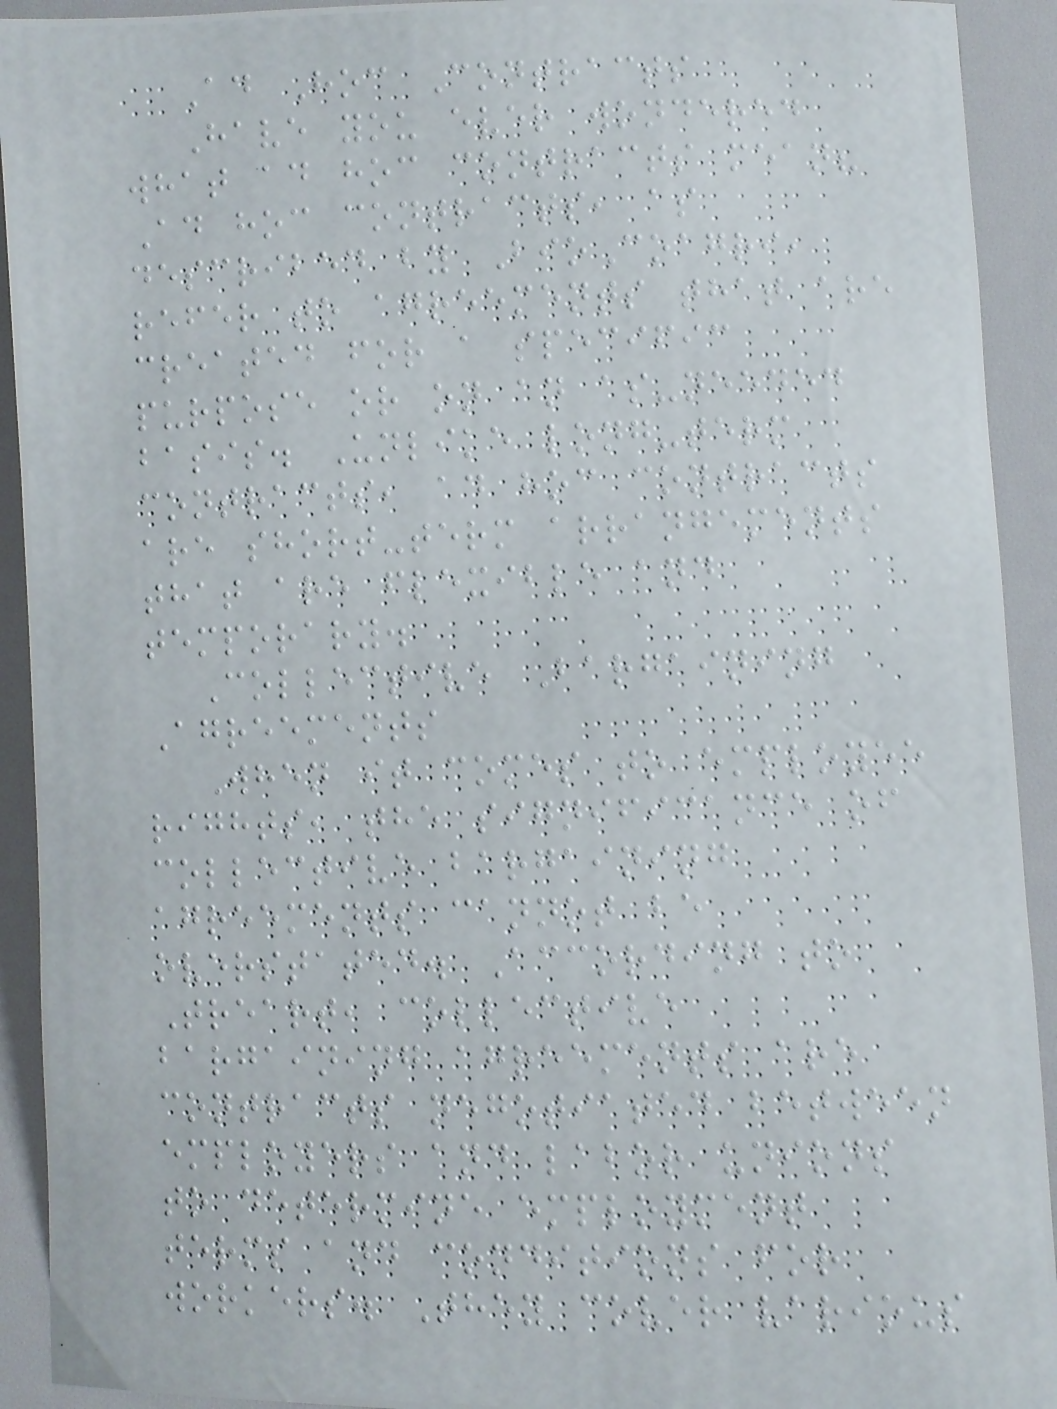Ad Hoc Contracts
Have you ever wondered
what ad hoc contracts mean?
Ad hoc contracts, as
described by BioCoagri,
refer to agreements that are
created for a specific
purpose or on an as-needed
basis. Unlike long-term
contracts, ad hoc contracts
are short-term arrangements
that are flexible and
temporary.
Collective Bargaining
Agreements
When it comes to employee
rights, the significance of
collective bargaining
agreements cannot be
overstated. According to
Treart, collective
bargaining agreements are
contracts negotiated between
employers and labor unions
to determine employment
terms and conditions for
workers. They cover various
